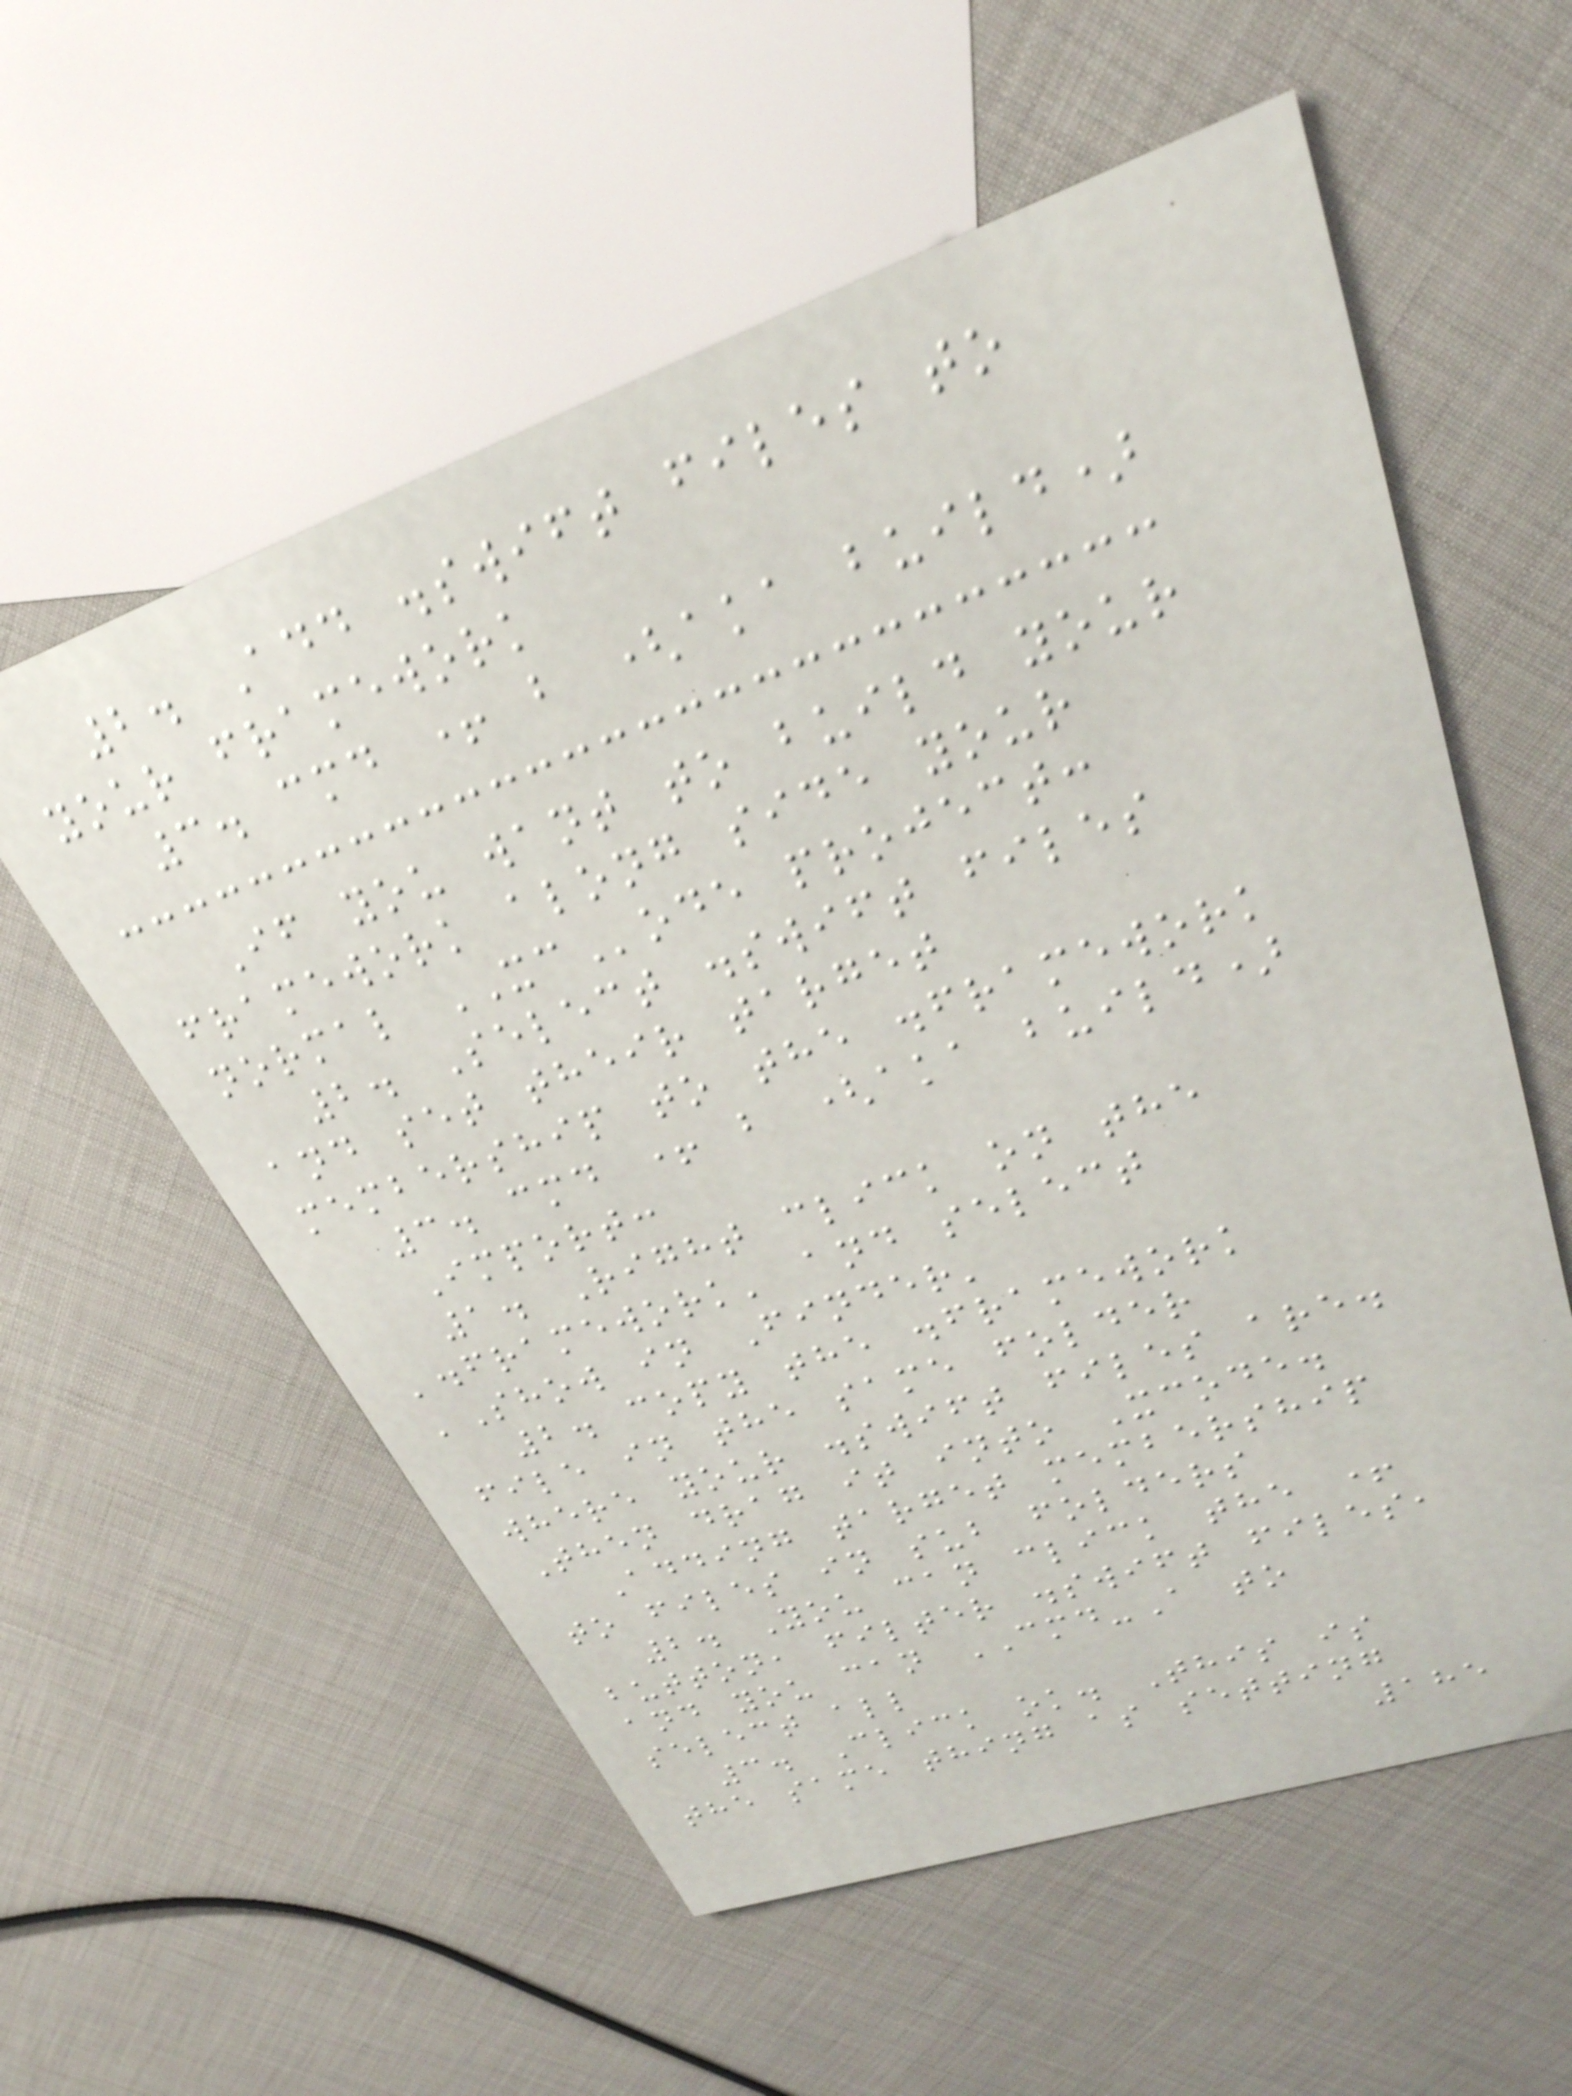2. Add .swift files to
your framework
3. cmd + b (aka build)
If you want to build your
framework along side your
normal XCode project:
2. Select .swift files
and set their target
membership to the .framework
3. cmd + b (aka build)
Import:
1. Right click on the
'.framework' and select
'Show in Finder'
2. copy the .framework
file in the same folder
where your .swift files are.
Then drag it into Xcode.
Adding target membership
to files in sub folders
2. You can click the +
button, filter .swift files,
and you can CMD-A to
select all
3. Click ok. This is
the same thing as setting
185
